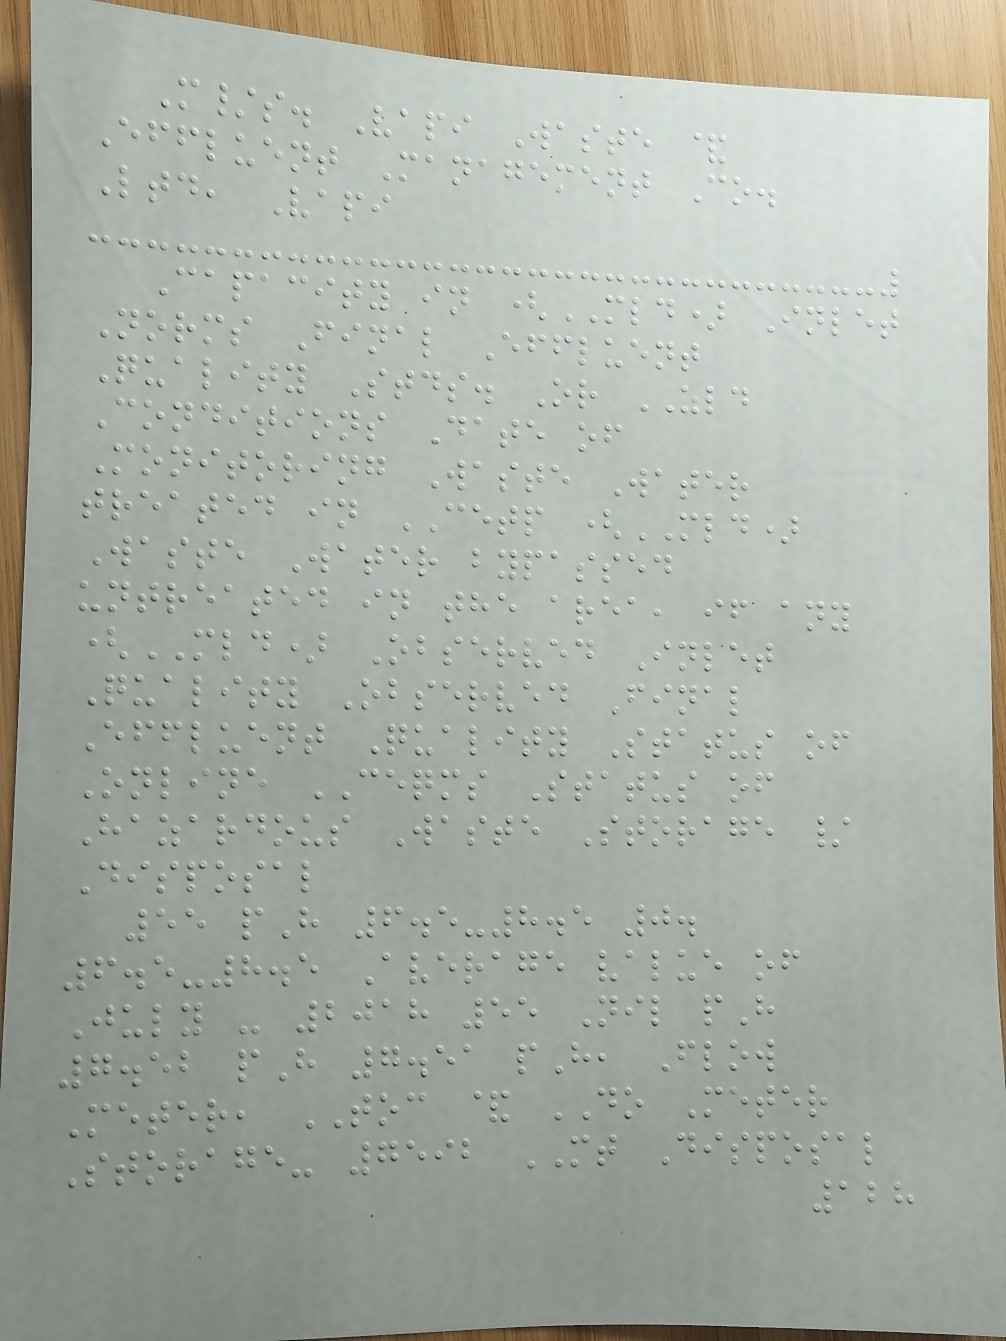M/s. Vapi Waste &
Effluent Management Co.
Ltd, Vapi
Capacity in (MLD) Inlet
Norms Final Effluent
Quality Stds. Or ZLD
Conditions Date of
Monitoring Waste Water
treated in CETP (MLD)
Waste Water bypassed
untreated in the area, if any
(MLD) Observed Inlet
Quality Observed Final
Effluent Quality Status of
Online CEQMS Status of
Hazardous Waste Storage /
Disposal
55 pH 6.5-8.5 0.
6.5-8.5 Average value of
July - 2018 55 Nil pH
7.52 pH 7.51 pH, Flow
Meter, TOC & DO Meter
Storage- 7592 MT Disposal
128
